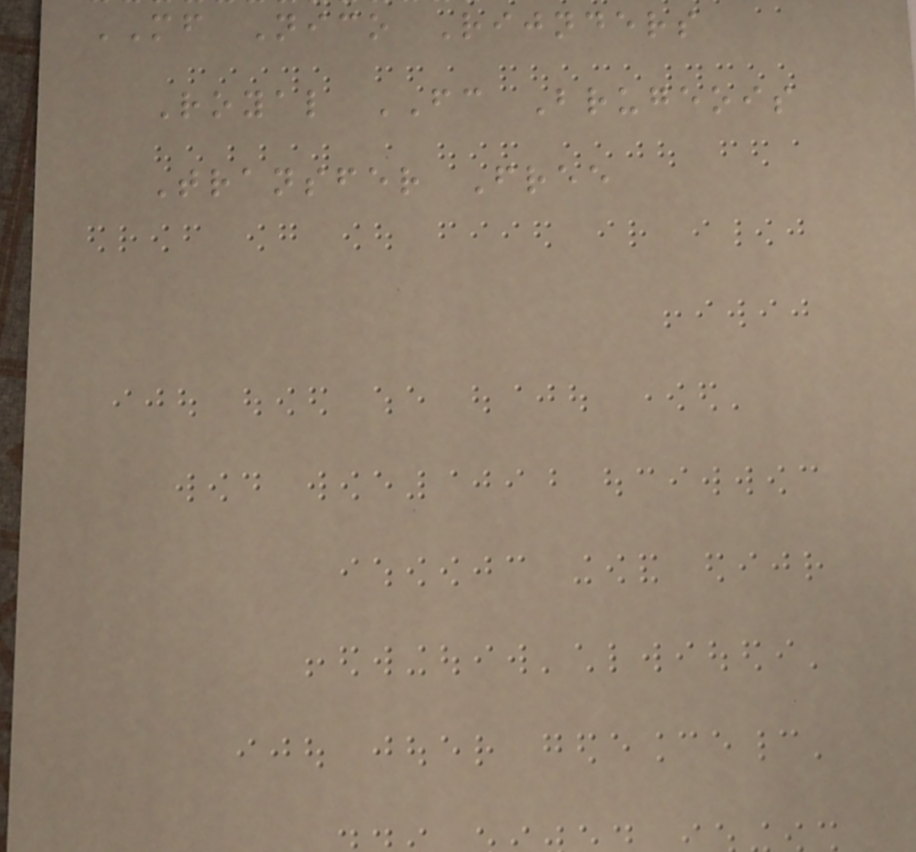MF Nico Rijnders
Royal FC Brugeois
Transfer Free
